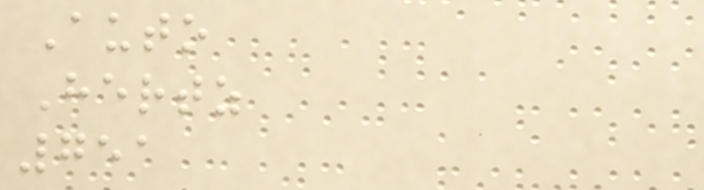Auto
Hertz
751
